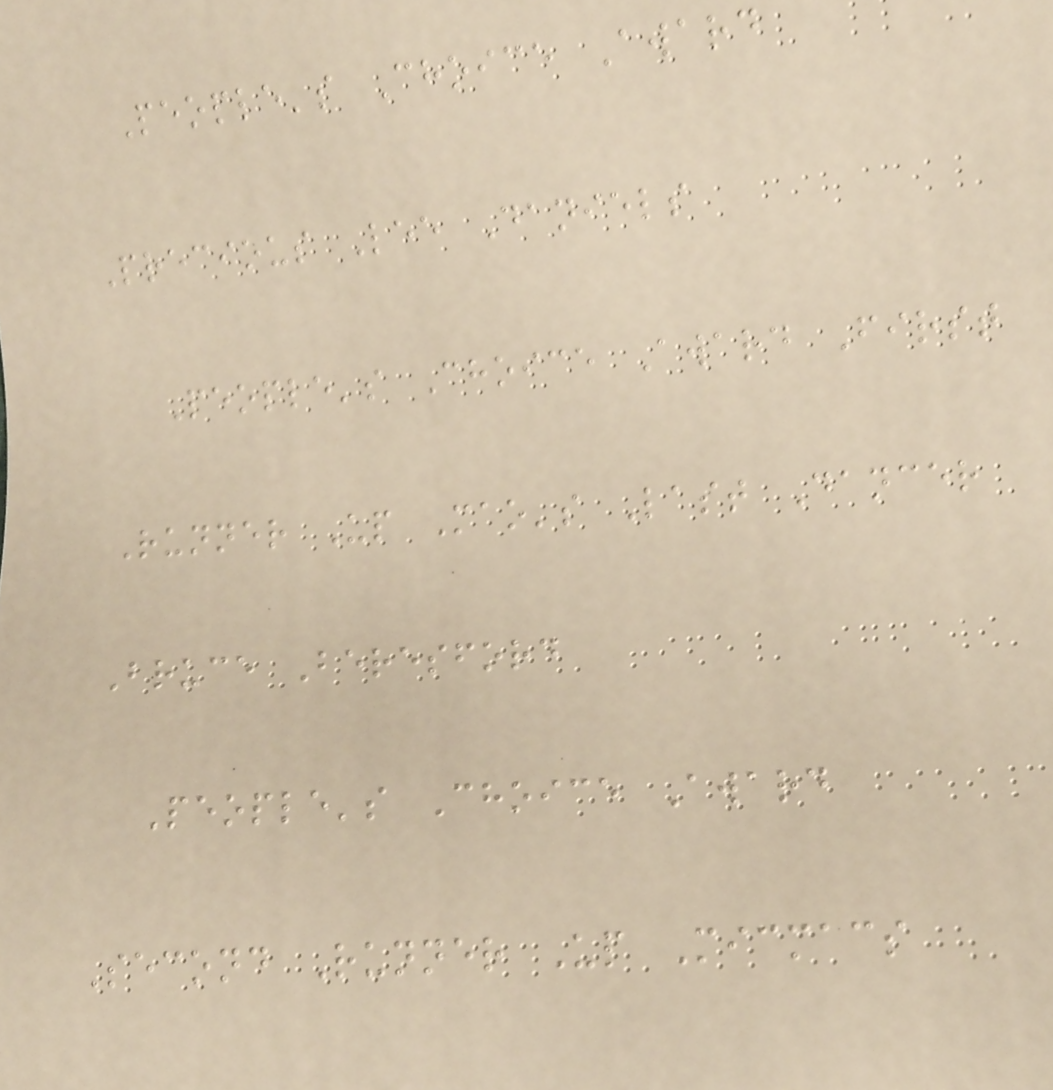People's Choice Award
Precious Lee Daniels
People's Choice Award First
Runner Up Mao's Last Dancer
Bruce Beresford
People's Choice Award
Second Runner Up Micmacs
